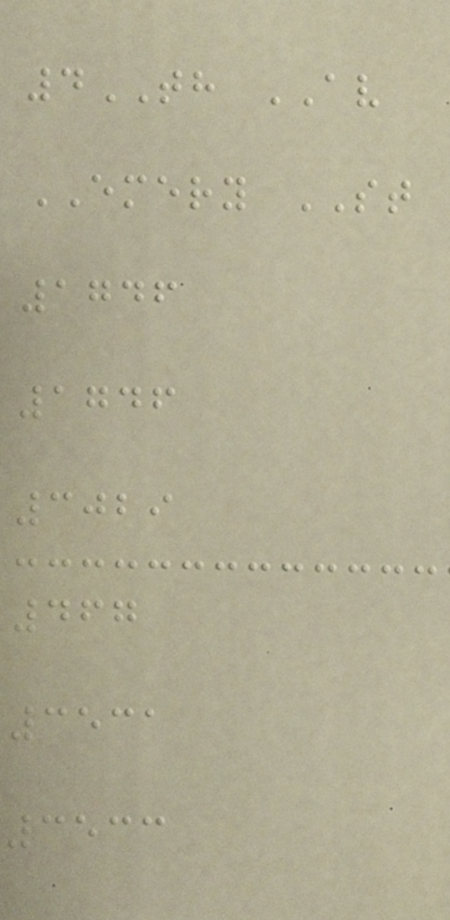4TH AV
EMERY ST
1746
1746
3029
467
3531
3533
